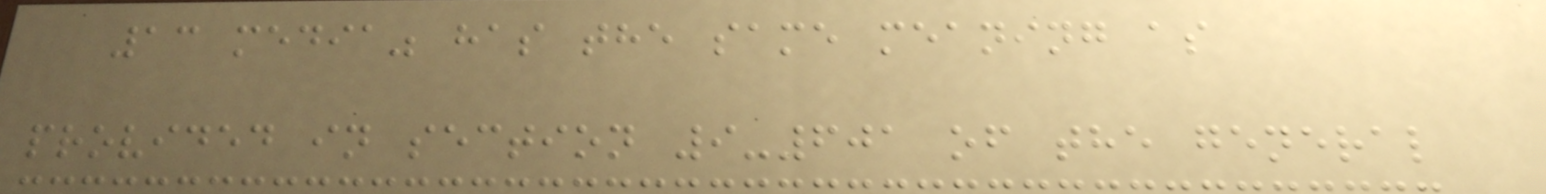13 media" has the same meaning as
provided in section 9-601 of the general
